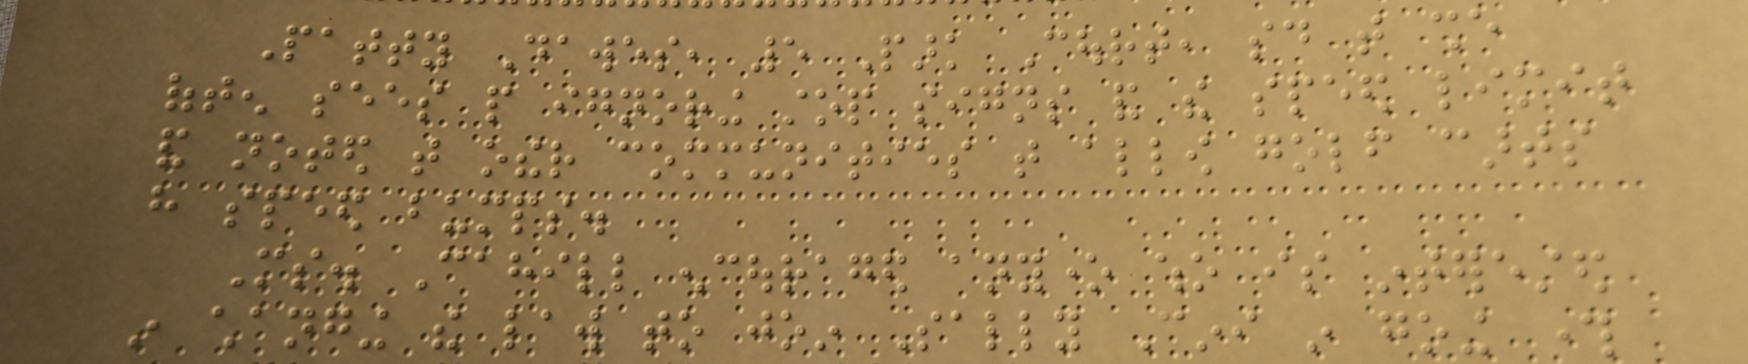Patty Dawes, 5 Park Court, said that she
often sees people ignoring stop signs and the speed limit
and noted that other communities that allow golf carts
have speed bumps.
Ms. Cahill encouraged anyone who is interested
in changing the law to join Sally Cini in going through
